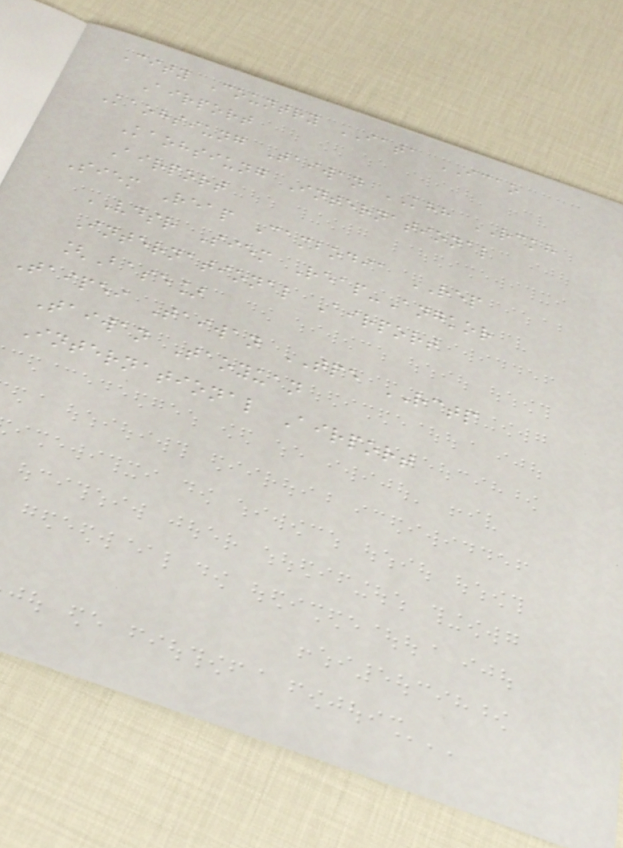City Country IATA ICAO
Airport
Kaohsiung Taiwan KHH RCKH
Kaohsiung International
Airport
Siem Reap Cambodia REP
VDSR Siem Reap-Angkor
International Airport
[Base]
Taipei Taiwan TPE RCTP
Taiwan Taoyuan
International Airport
